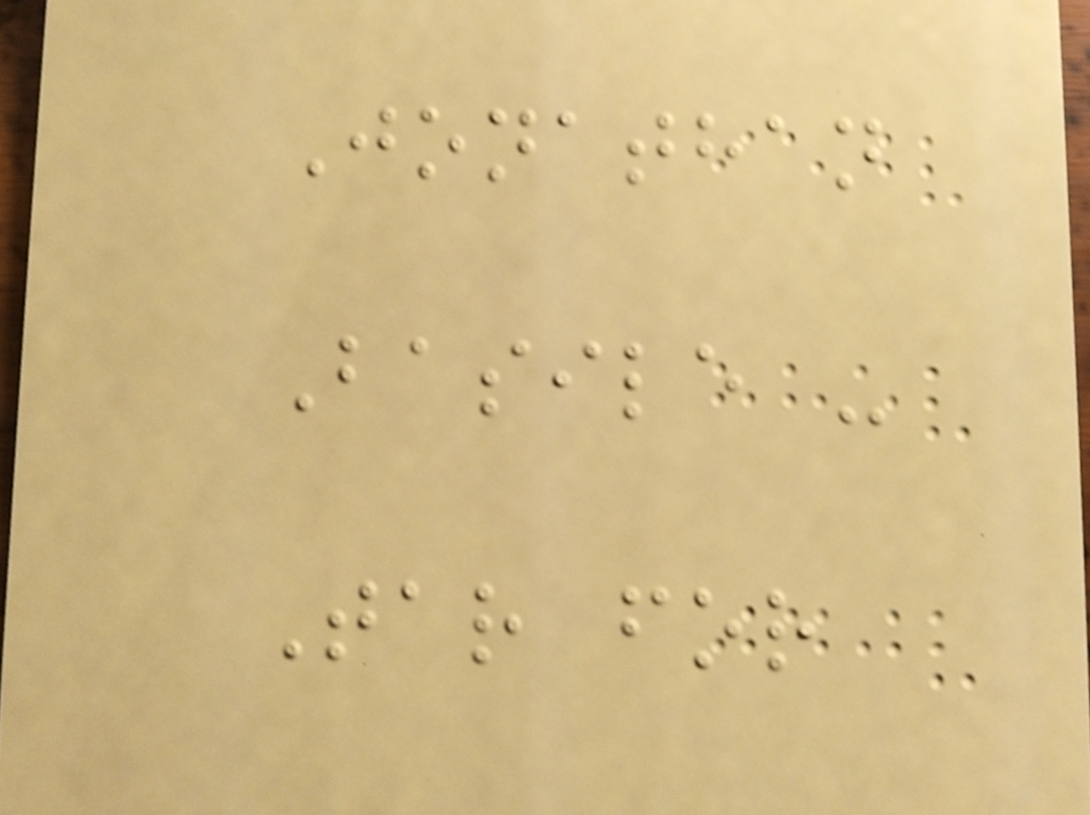Jonathan
Basile -
Tar for
